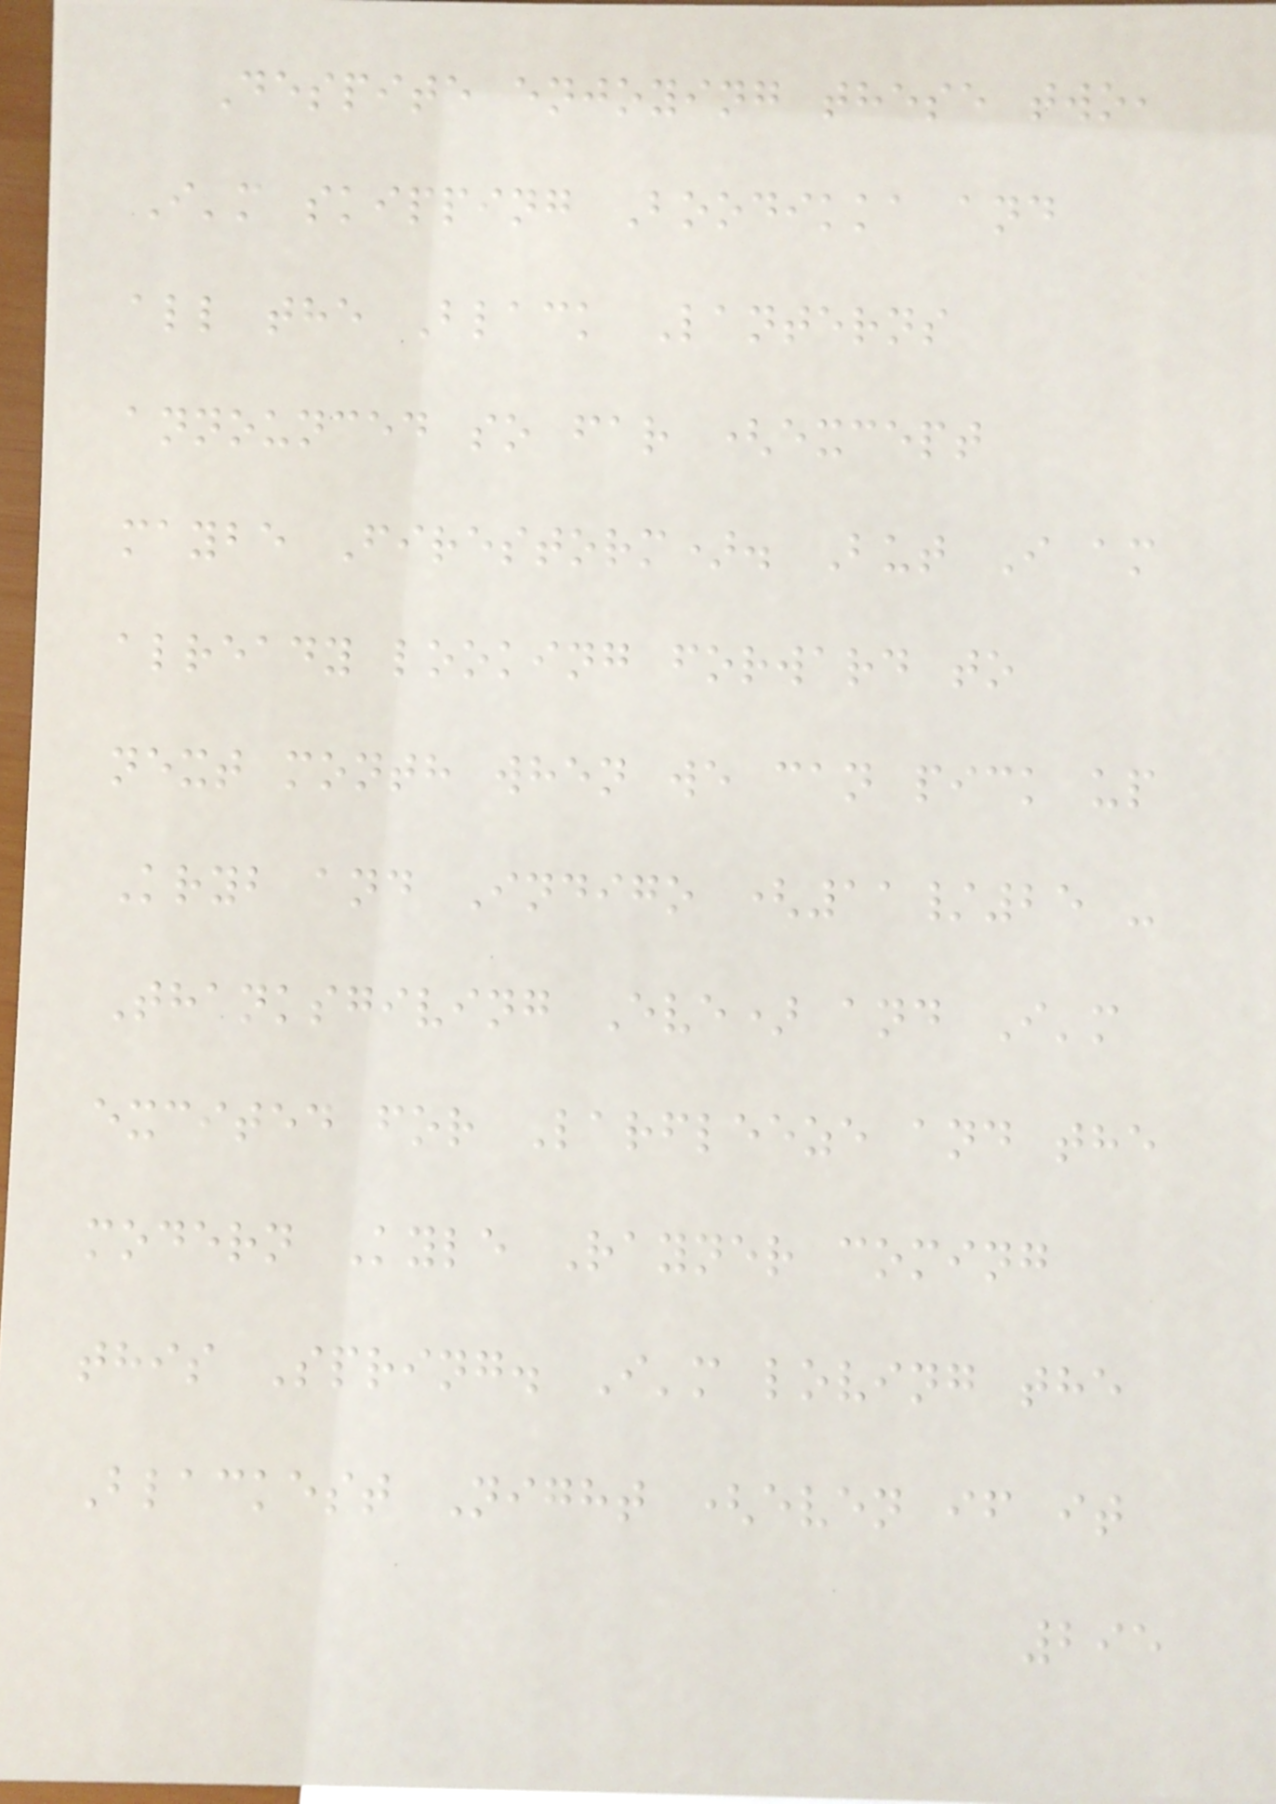Despite enjoying these two,
I'm skipping Boodikka and
all the Black Lanterns
announced so far (except
maybe Firestorm). But I am
already looking forward to
next month when we can pick up
Kryb and Indigo (11/25 -
Thanksgiving Eve) and I'm
excited for Larfleeze and the
modern Kyle Rayner coming
this Spring. I'm loving the
Blackest Night (even if it
295
